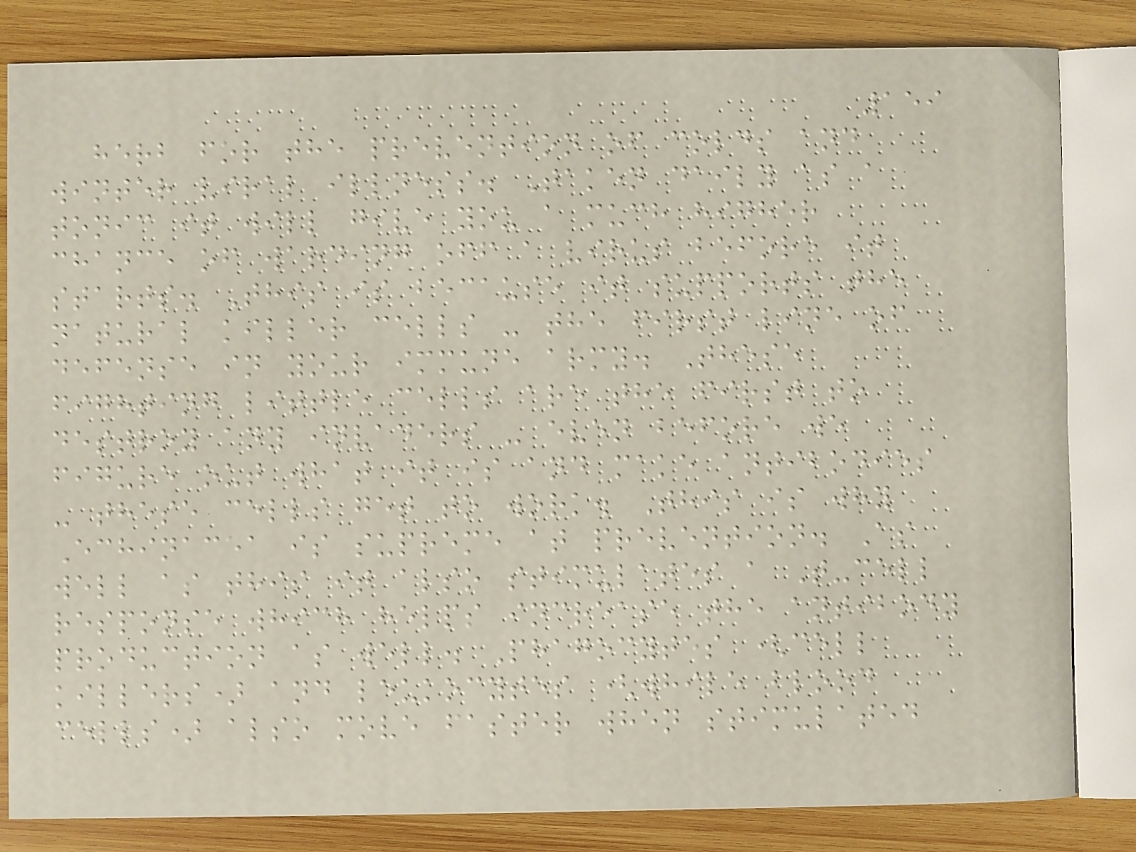159
herb for the prevention of colds and
winter viral illness. Taken daily as a
tonic it will give you a much higher
chance of warding off a virus before it
starts. This is because it supports the
natural killer cells - the first line of
defense in your immune army. These
fighting little cells are the first to
destroy any invaders - even before we
figure out what it is and make antibodies
- these cells get to work. This is why
Echinacea is supreme at prevention. As
well as this it also stimulates a T-cell
response which helps increase the antibody
production as well. Phagocytes (cell
killers) and leukocytes (while blood
cells) also move faster when stimulated
